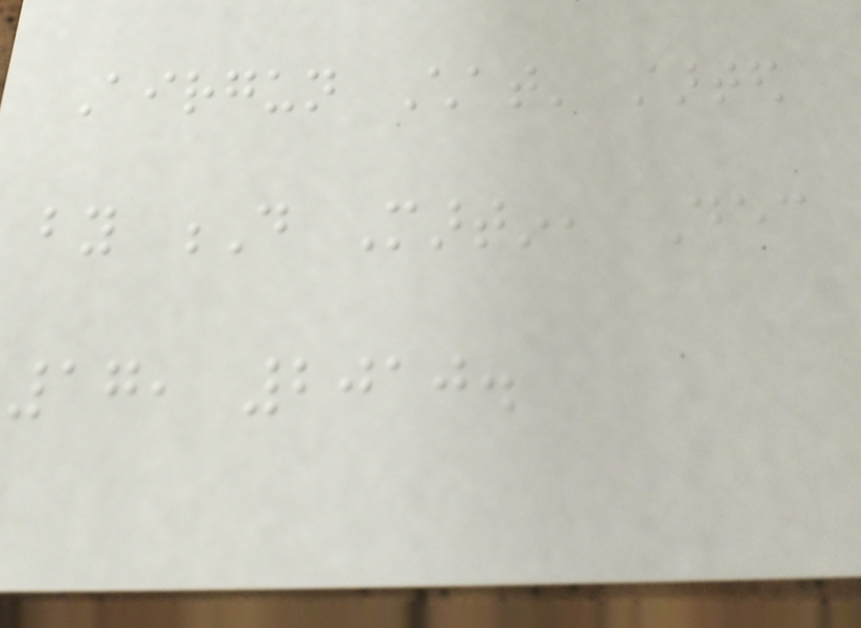Airgun Chat' started
by D Martin, Dec
17, 2010.
